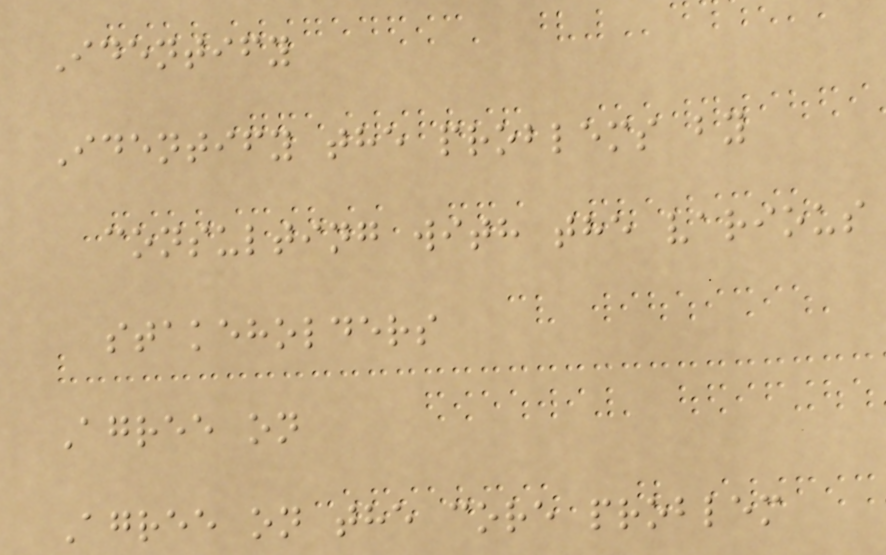Identify
Identify the problems by
consulting with the various
stakeholders
Agree on
Agree on the core problem
